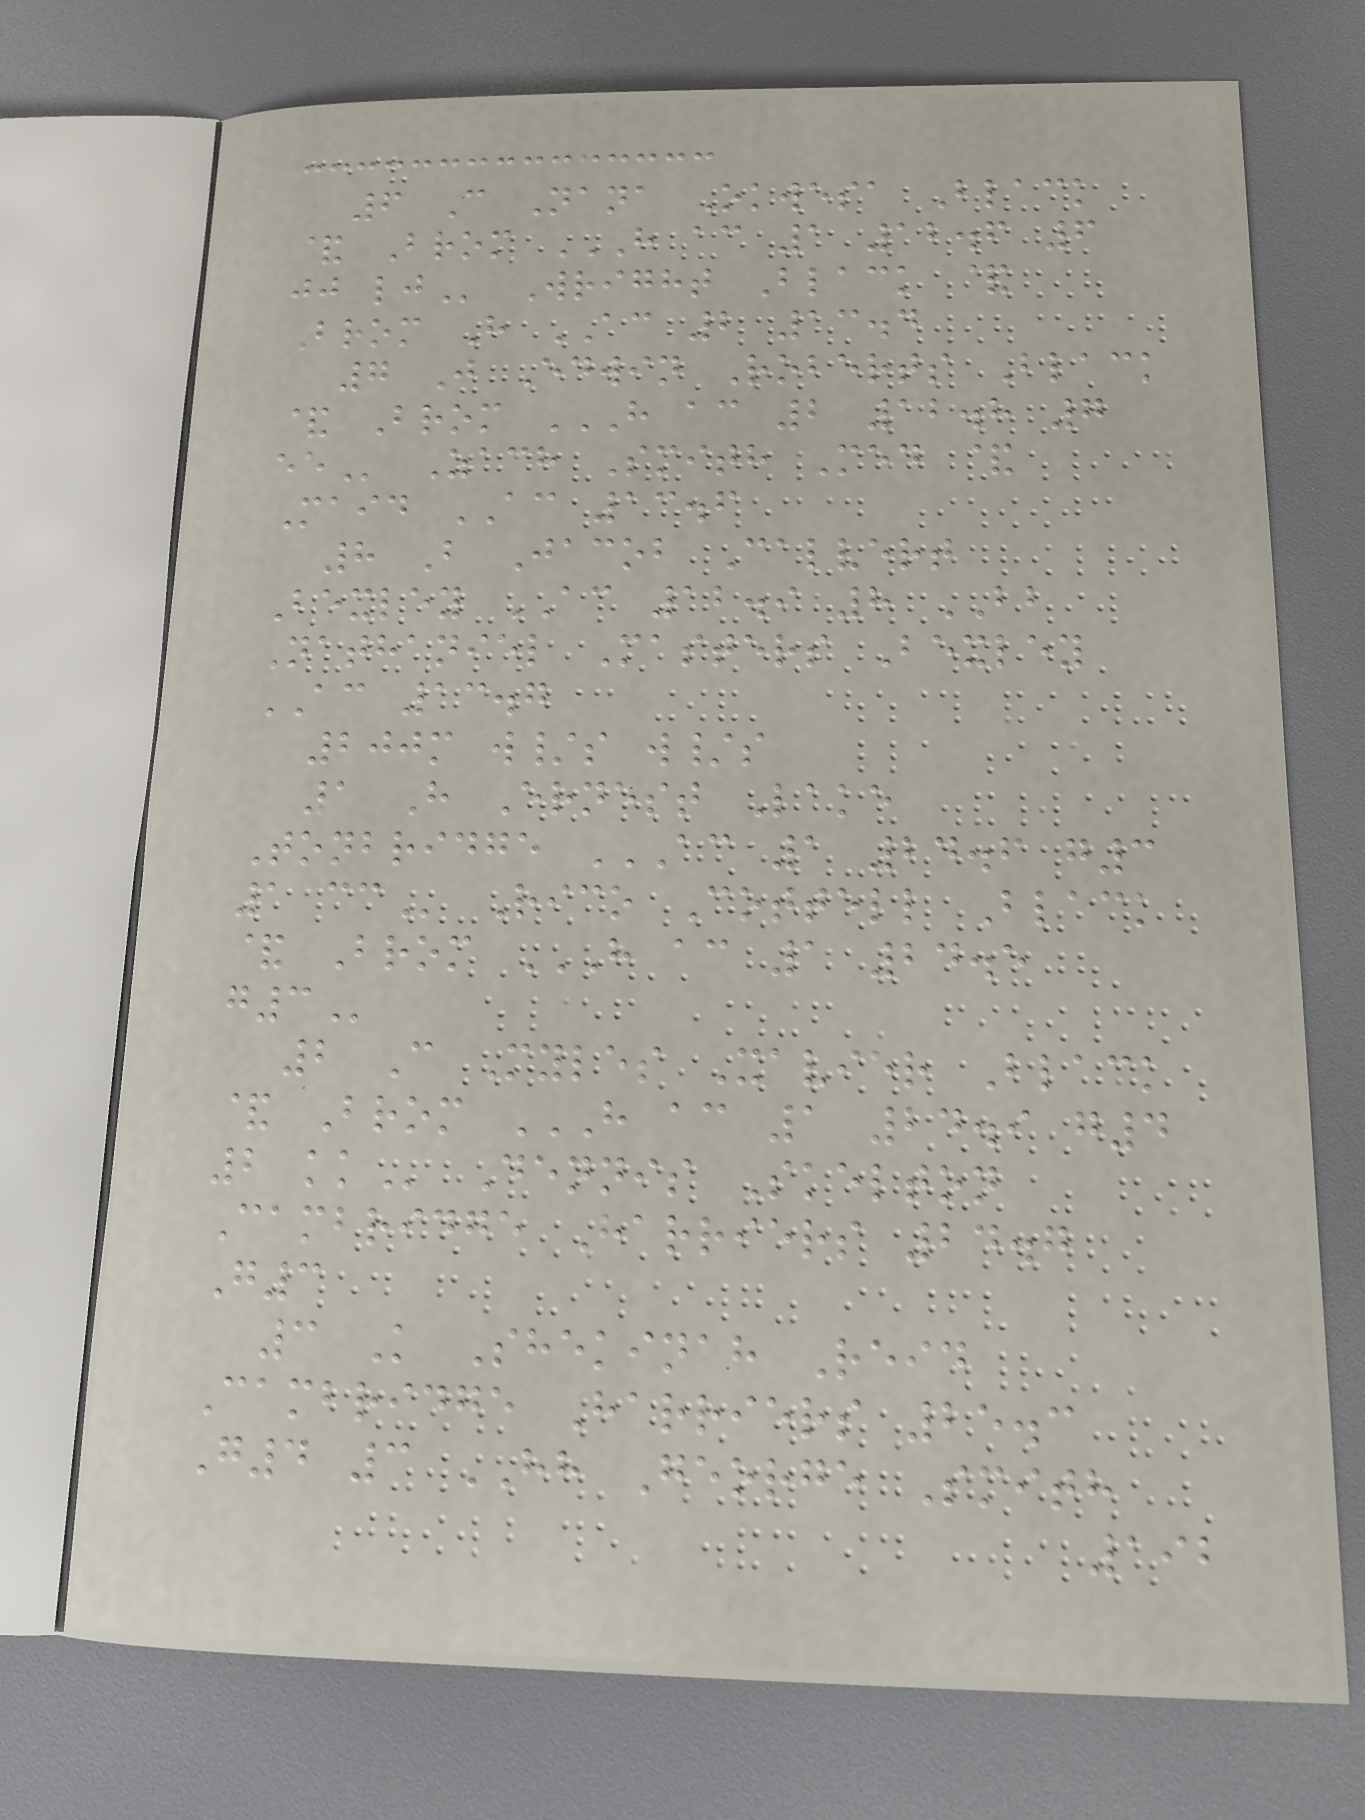6 C Nana Okwesa Black
& Brom H AC 1 12.6 6
JJ LJ Wright Black &
Brom H AC 2 13.4
7 J Edwin Roberts Black
& Brom H AC 2 12.8 7
EE Zach Smith Med &
Maid AC 13.6
8 B Jacob Calvert
Bexley AC 12.9 8 BB
Nathaniel Masters Bexley
AC 13.7
200m w/s w/s
1 H Ernest Lake
Tonbridge AC 1 24.6 G3
1 CC Rico Cottell Black
& Brom H AC 1 24.5
G3
2 C Myles Xavier Black
& Brom H AC 1 24.9 G4
2 KK Dennis Skelton
Cambridge Harriers 24.7
G3
3 K Shekinah Reid
Cambridge Harriers 25.3
G4 3 HH George Smith
192
